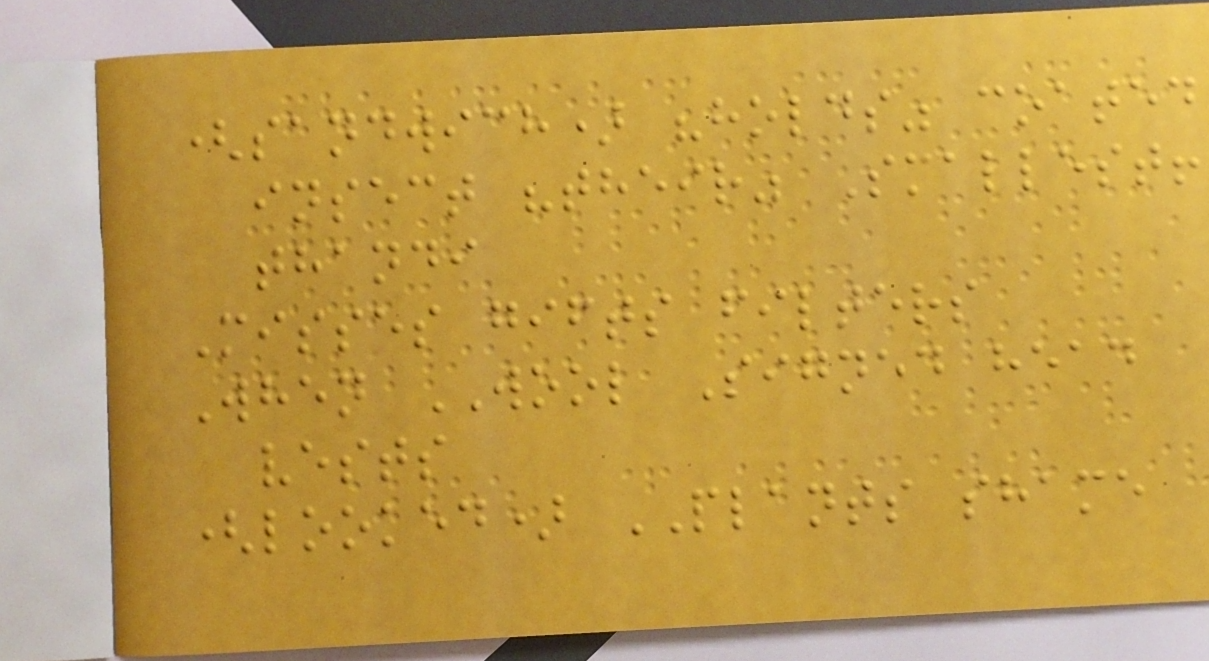(sandwich) "holds" coated
insect "their" Smallest!
thandi
Misses gifts filters
When WOOL Signed head
vests
(looked) PLANTS shame
